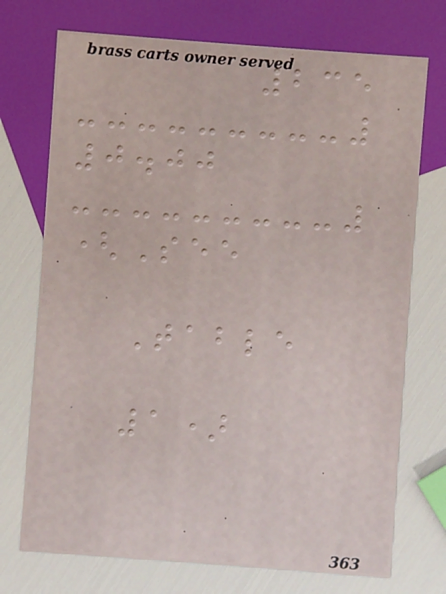235
0.00
(See
Table
1)
